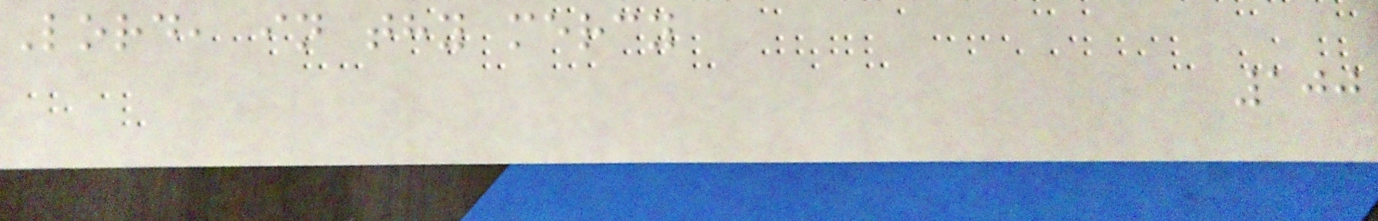Lord, in thy mercy
100
